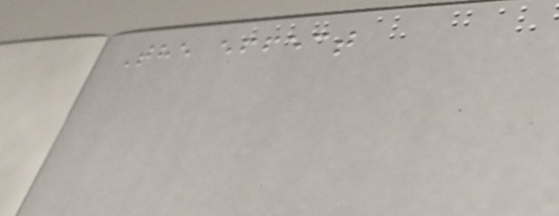The effect
